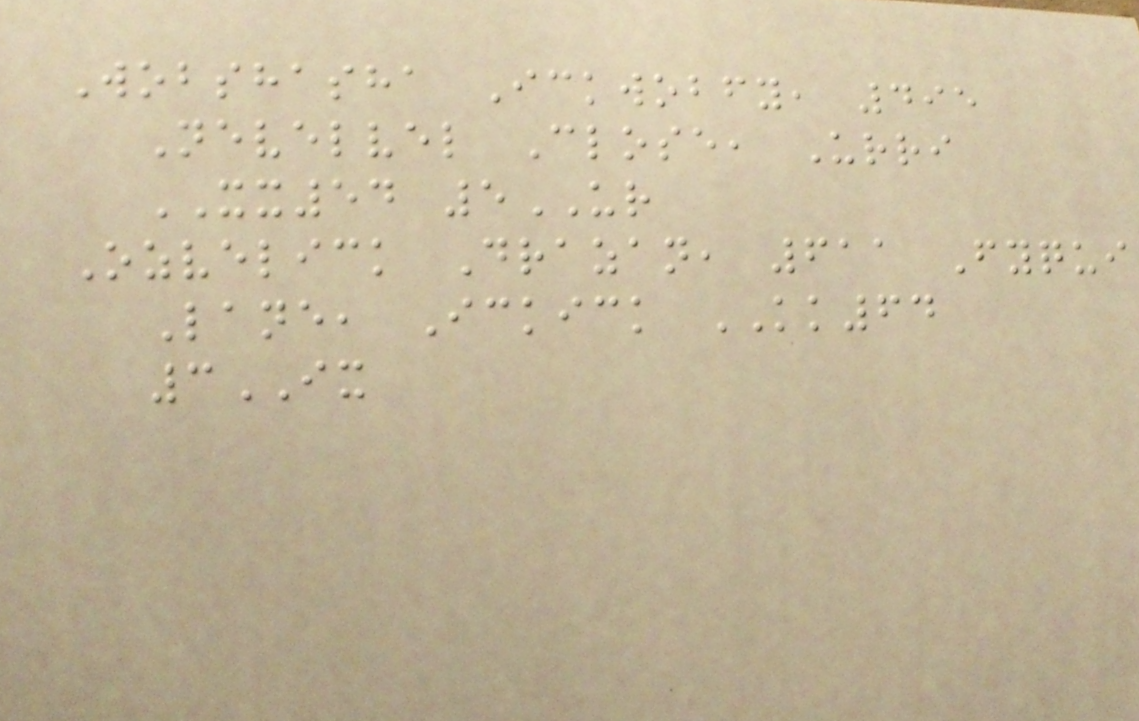Wobshasha Ickwobfy, 495
Nevelvel Close, Urri
XX54 5UR
Ozvelick Drazan, 611 Fyqui
Lane, Ickick KK64
3IX
